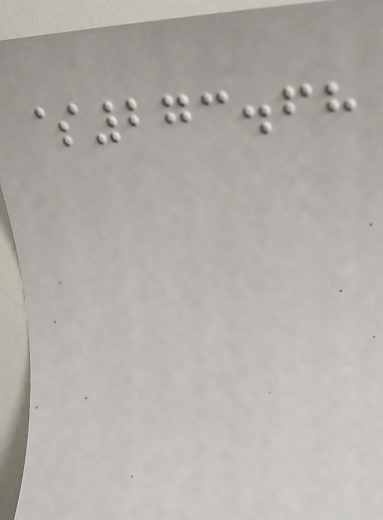$273.68
